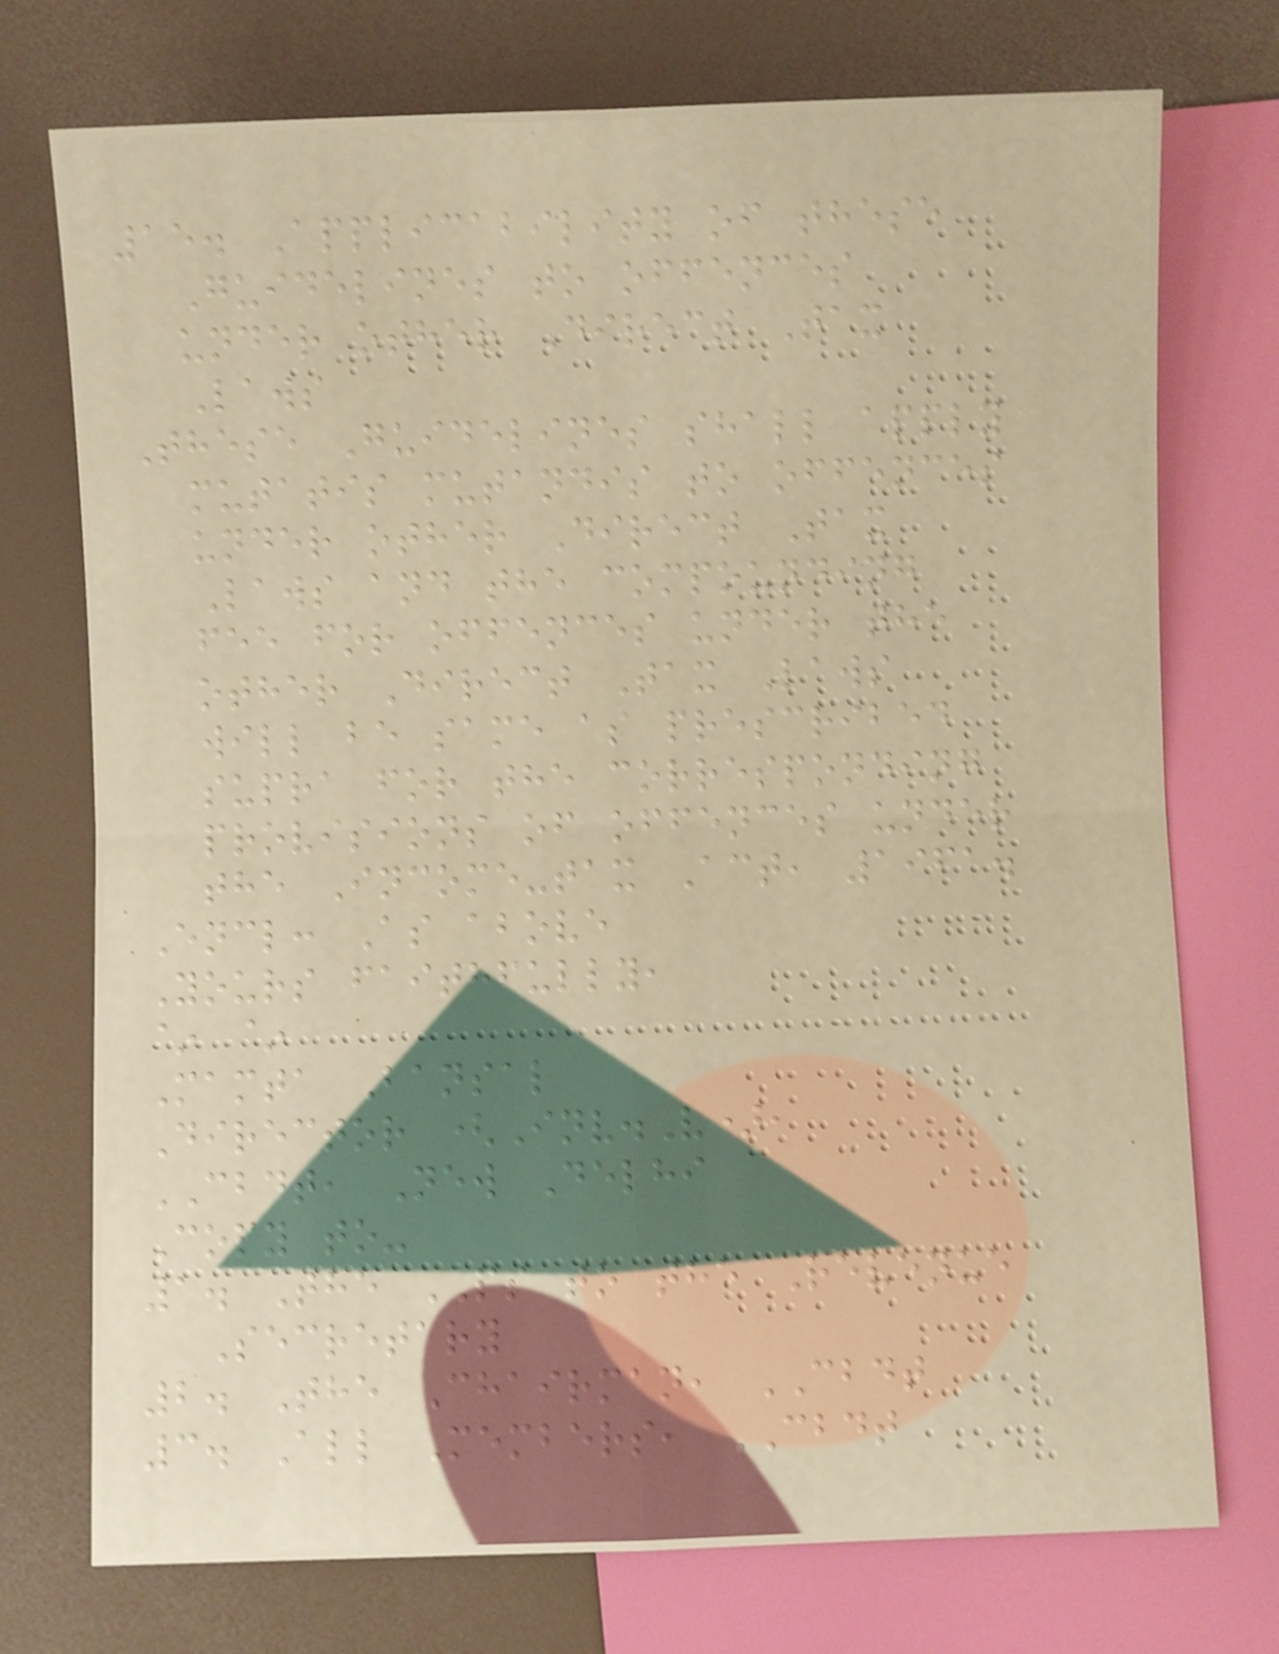15. Applicability of these
Guidelines to offences
under other Direct Tax
Laws
These Guidelines shall apply
mutatis mutandis to offences
under other Direct Tax
Laws and the compounding
fee for offences under the
other Direct Tax Laws
will be same as prescribed
supra for the corresponding
provisions of offences under
the Income-tax Act, 1961.
Encl: As above
Yours faithfully,
~ ~
Mamta Bansal
Director (Inv.V),
CBDT, New Delhi
Copy to-
1. The PS to the Revenue
Secretary
2. The Chairman, CBDT
3. All Members, CBDT
